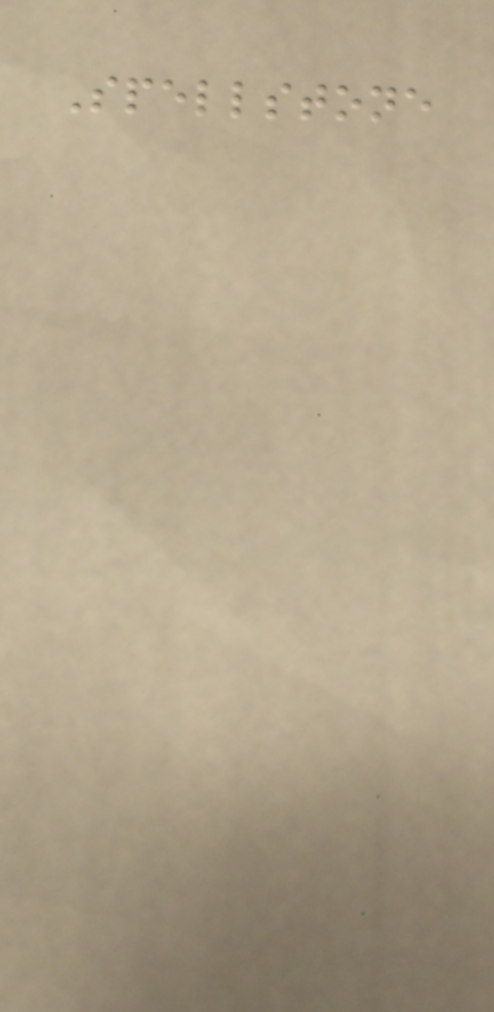Spellstone
